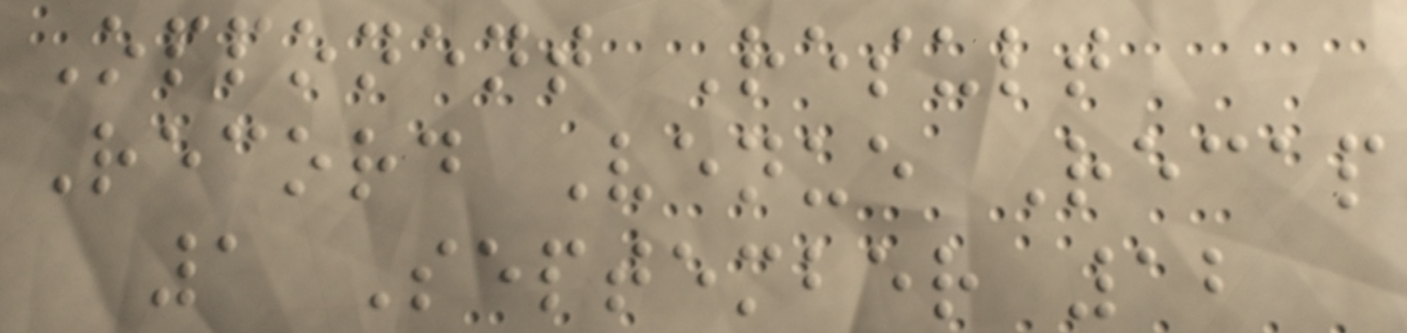Opponent Result
Record Venue Recap
1 September 12
